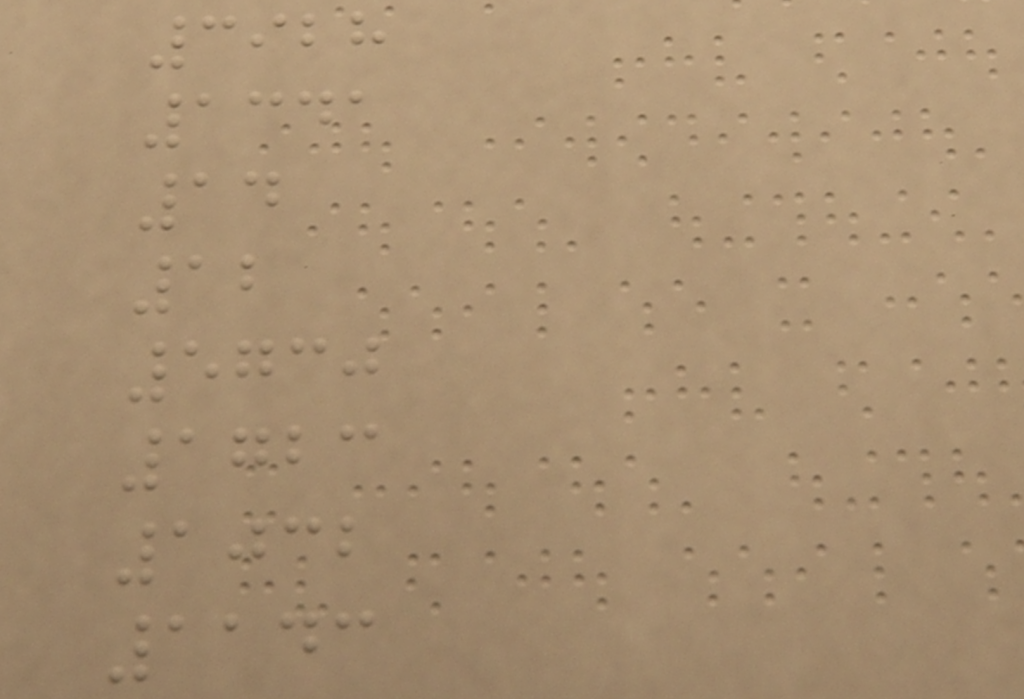3928
1341
14
12
5730
1723
1032
1143
